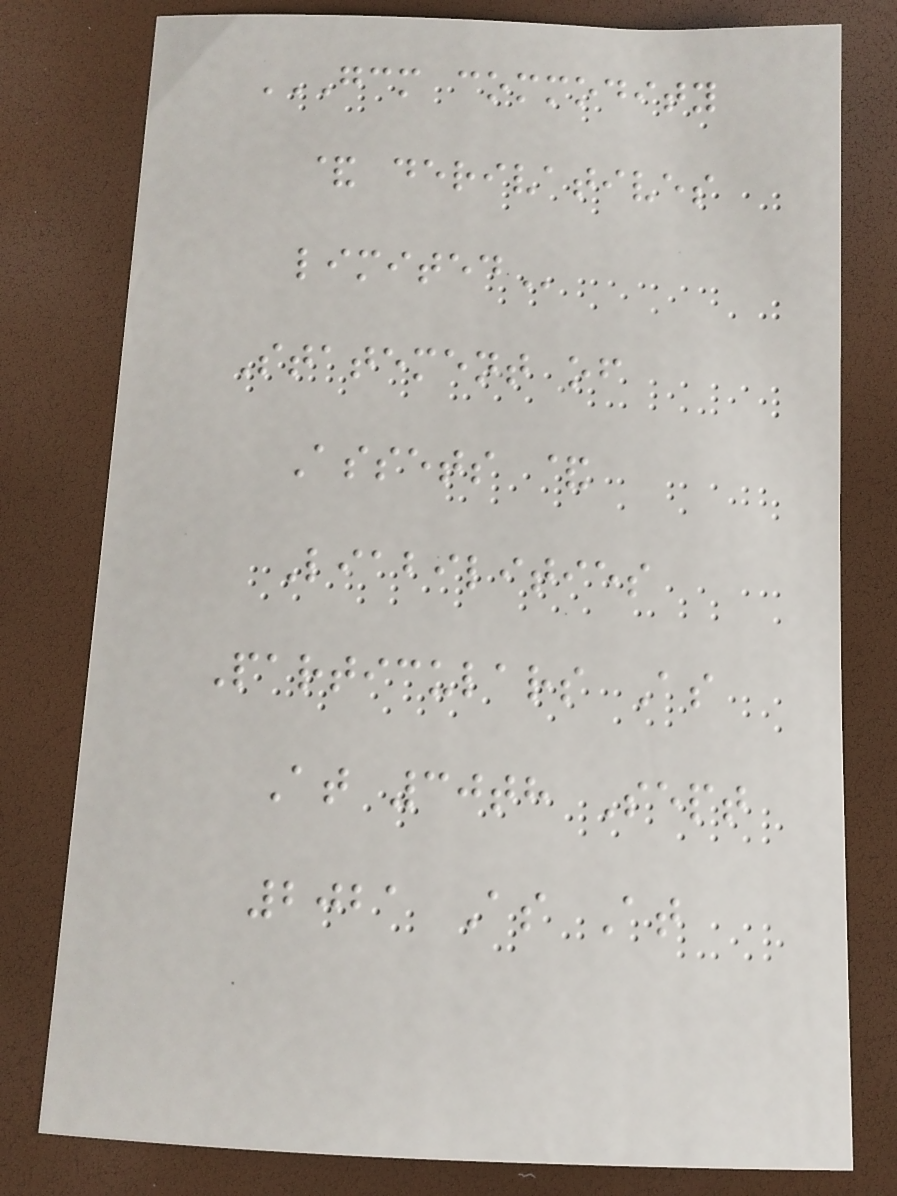GCM COMMODITY
& DERIVATIVES
LIMITED
Statement of
Assets &
Liabilities
Particulars As
At 30th Sept
2021 As At
